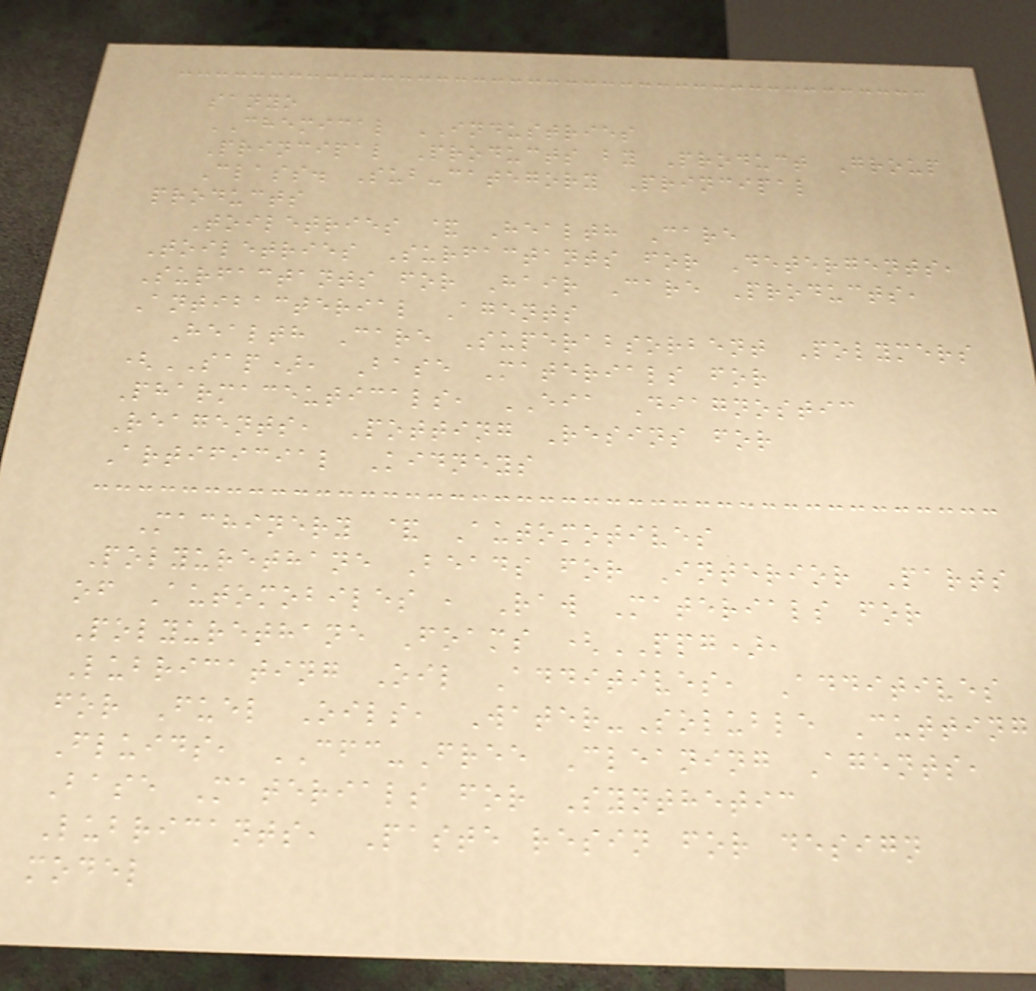sanyo
CHEMICAL INDUSTRIES
Principal Products by Product Group
Class. Sub-category Principal
products
Toiletries & Health Care
Toiletries Surfactants for Detergents,
Surfactants for Hair Care Products,
Antibacterial Agents
Health Care Superabsorbent Polymers
(SAP), Base Materials for
Pharmaceuticals, EIA Diagnostic
Reagents, Potting Resins for
Artificial Kidneys
Machinery & Automotives
Polyurethane Beads for Interior Parts
of Automobiles , Raw Materials for
Polyurethane Foams (PPG),
Lubricating Oil Additives, Additives
for Fuel Oils, Water-Soluble Cutting
Fluids, CFC-Free Cleaning Agents,
Base Materials for Synthetic
Lubricants, Paste resin for design
model
